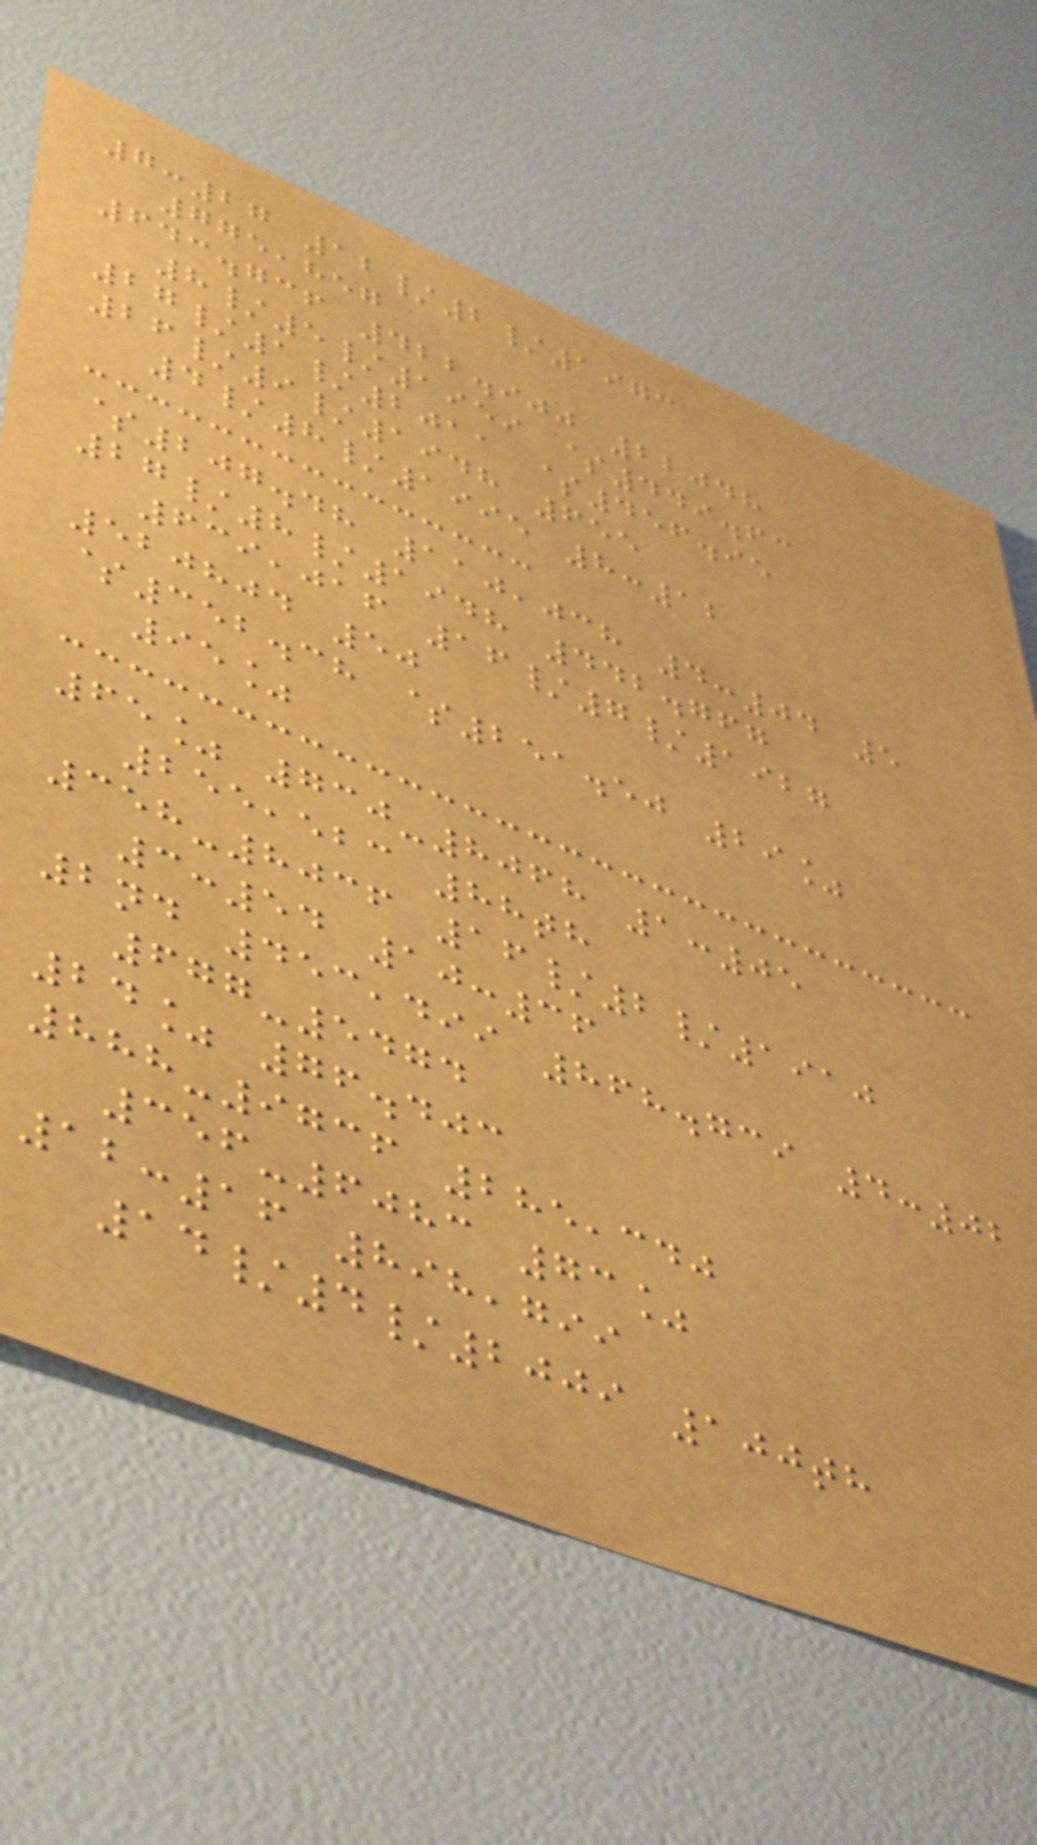7:27 12/2/1973
775,857
643.736 422.900 22048
8/5/1959 $449.63
27/1/2011 $456.95
26/9/1948 655
4/8/1995 8:12
$207.48 110,038 4:04 5
27/8/1948 442.767
639,016 16/7/1927
520804 50
$352.38 $251.50 29%
95%
65% 730-8068 1:05
255,523 88th
358-8036 16/2/1910
3:54 10:36
2nd 453,499 868.739 4:02
677-5474
24% 76.403
888-9736 285,340
356-6083 73%
12:16 898,799
14/4/2009 100th
